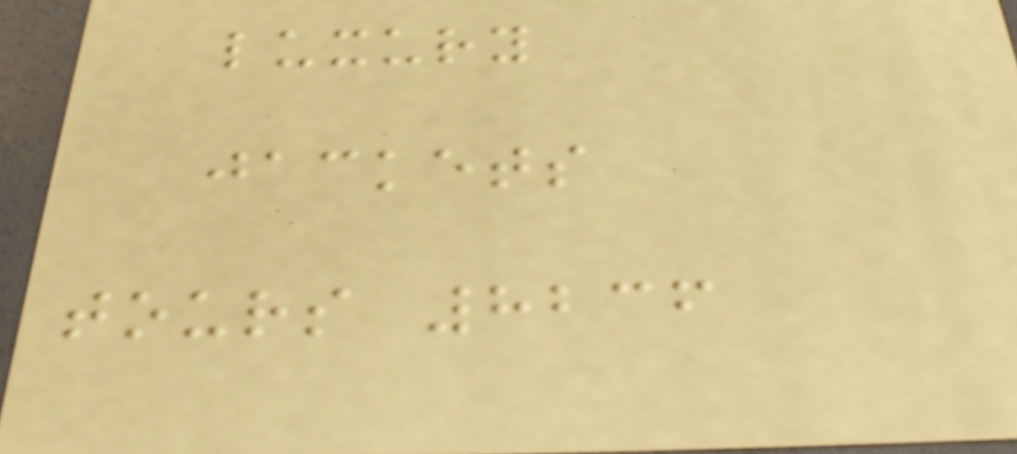luxury
jackets
tours 8236
